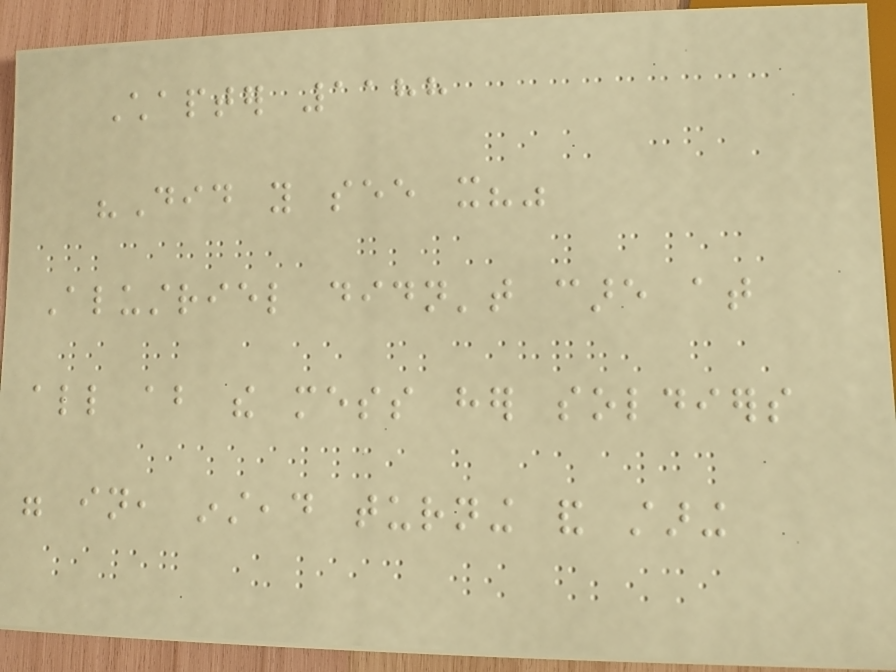Chapter 1188
"Did you see it?"
Alustriel didn't care at
all about the mess her soldiers
were in, instead turning and staring
